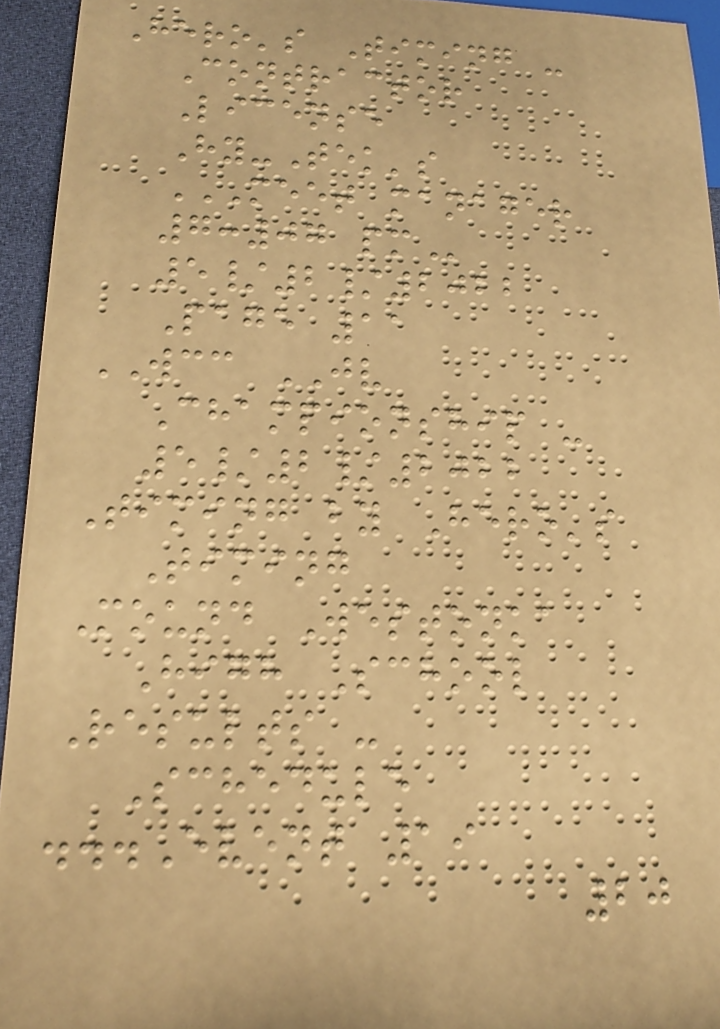Hero's Timing -
Contractor
License
Hy-Tek's
MEET MANAGER
7:07 PM
5/2/2022
Page 11
WCC JV
Championship -
5/2/2022
Timing by Hero's
Timing
Mound Westonka
High School
Results -
Schedule
...Event 19
20
